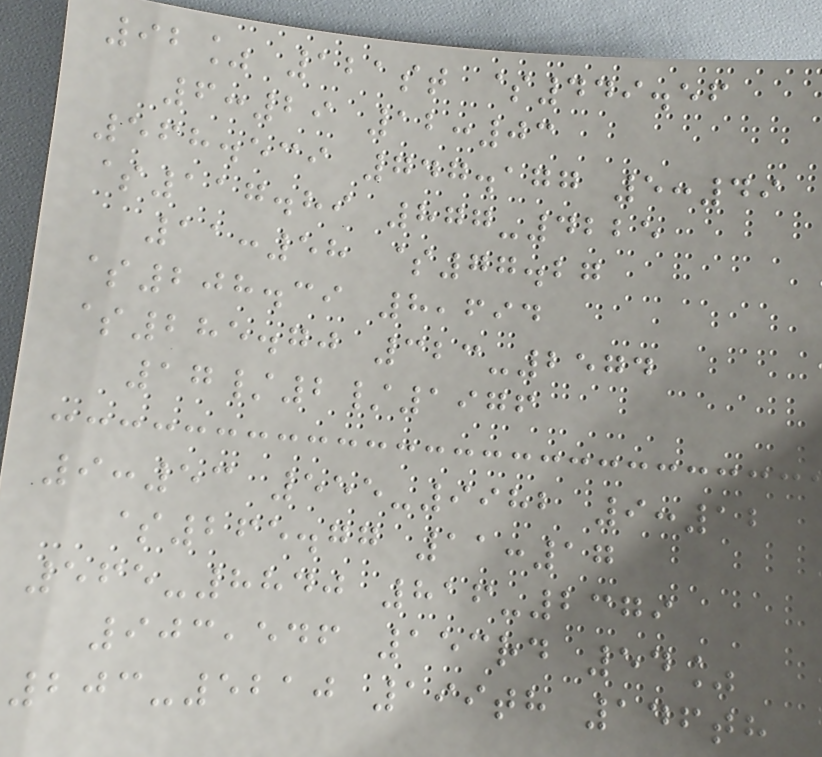92% 121st $449.56
6:29 12:03
568.539 747.177 5:49
$117.89 877-4225
11:58 $77.27
$208.39 8,694
$285.70 323-2574
17/2/1976
9:53 555-9982 9:12
$265.77 11:17
565-8840 816-2379
903,546 153rd 54%
203-5210 199th 146th
